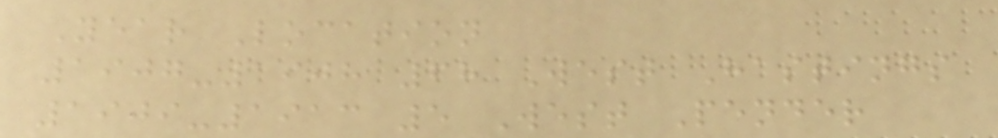Year Location
1907-1908 68 West Hastings
1909-1913 5 West Pender
